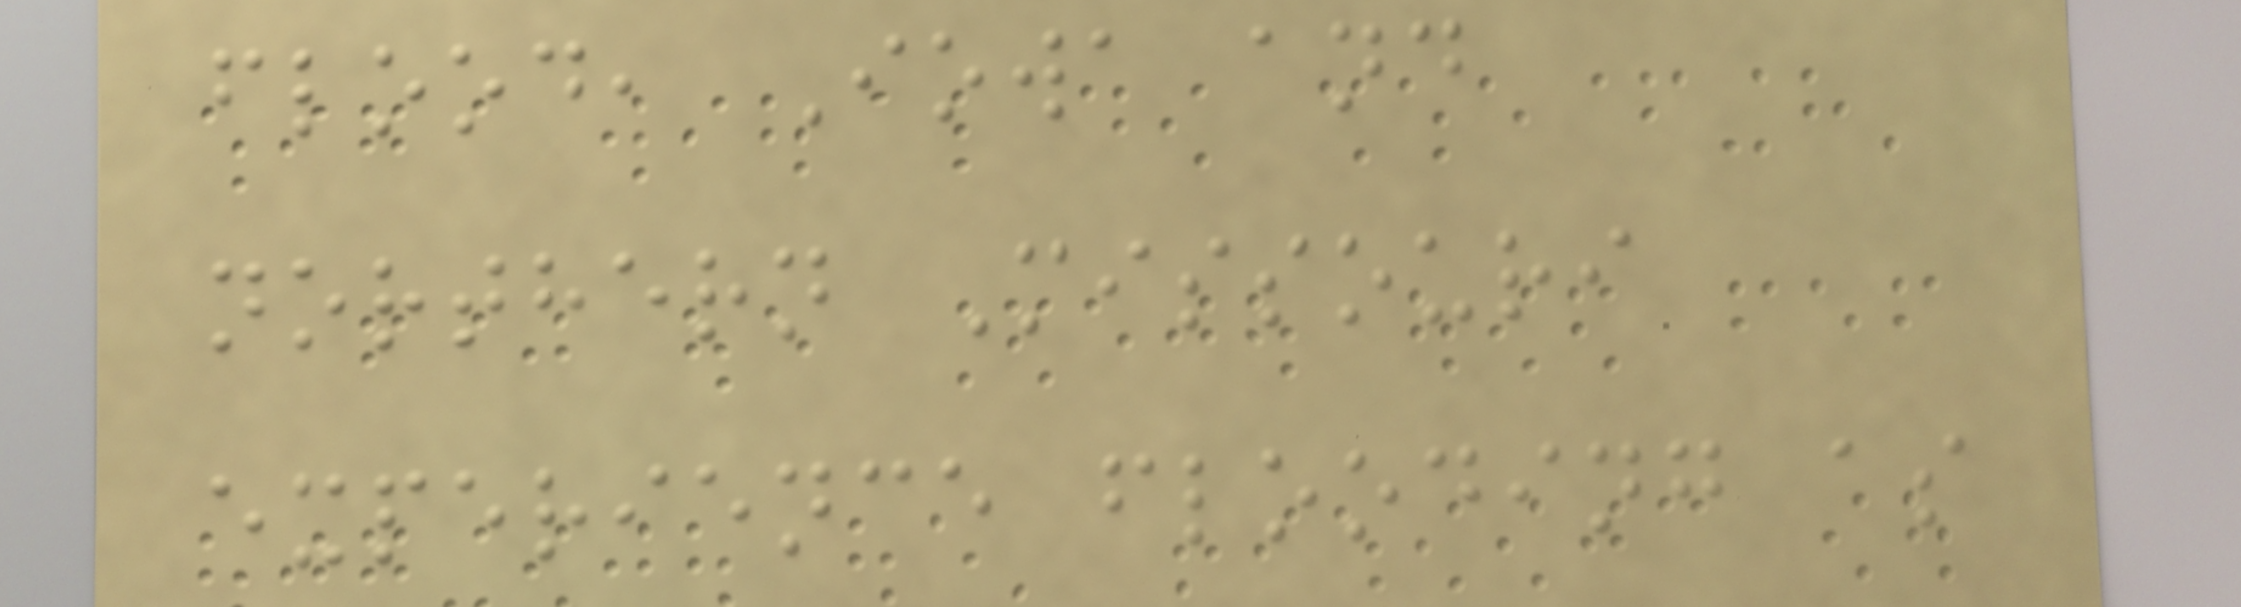flood, Iowa and
northern Missouri
experience flooding as
